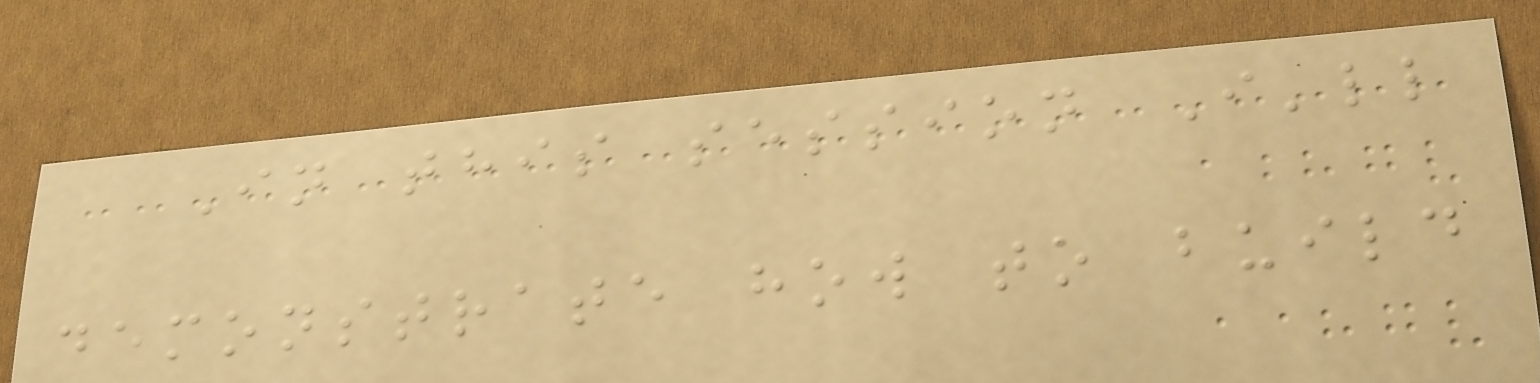In this session I'll
demonstrate how to build
